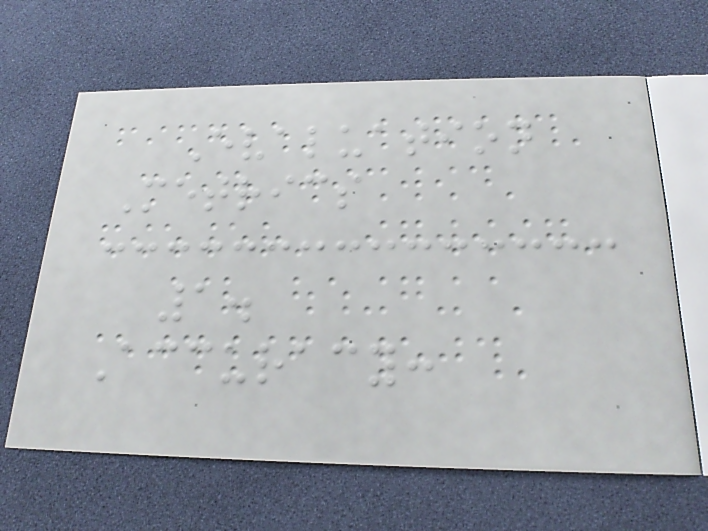Evaluation
Metrics
1.
Accuracy:
